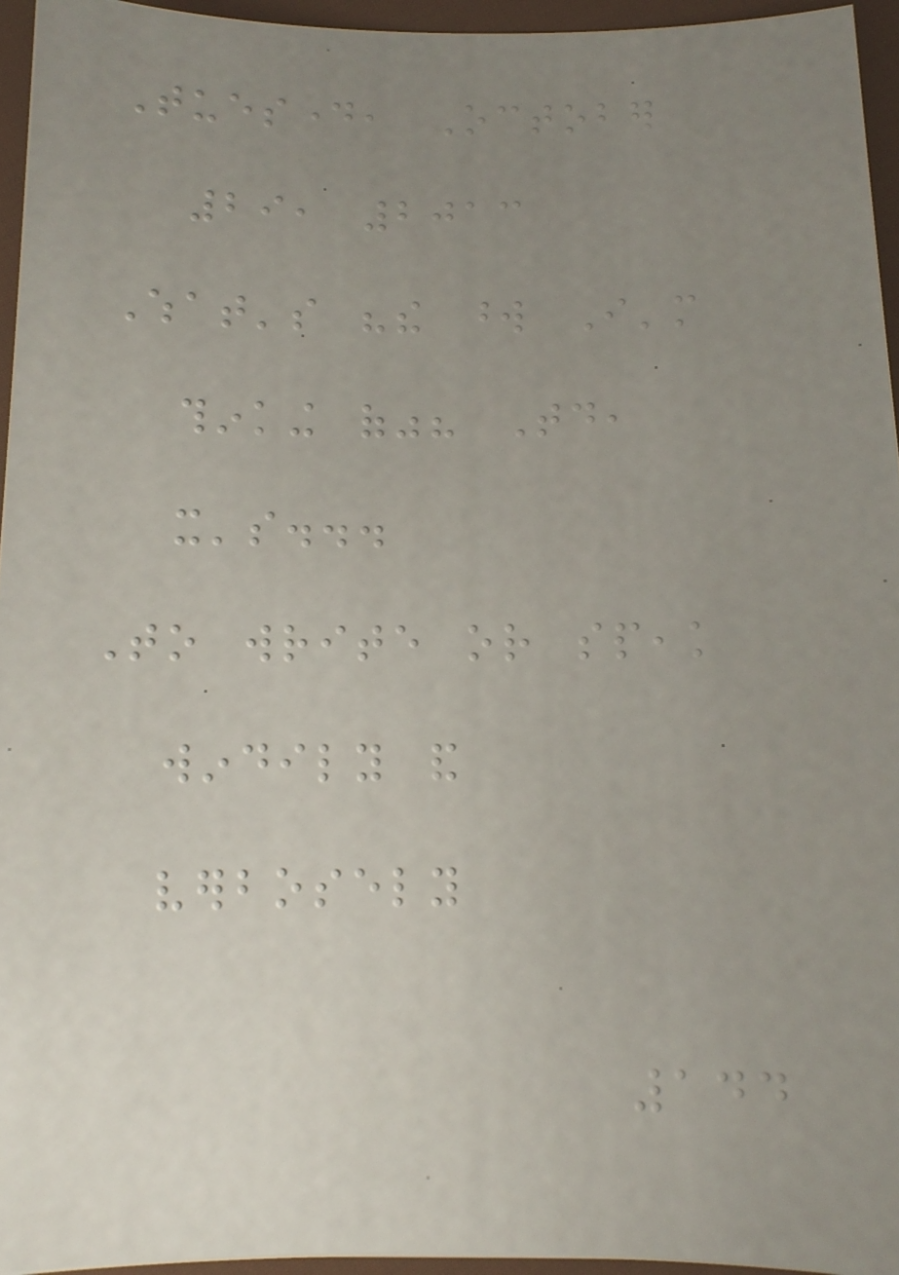Tuesday, October
29, 2013
What's "the word I'm
thinking of"? Today,
it's...
To write or speak
windily and
verbosely
144
